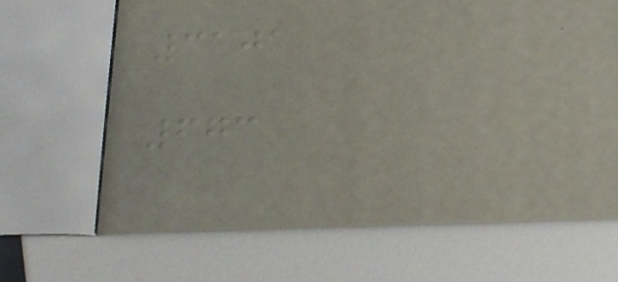3101
673
